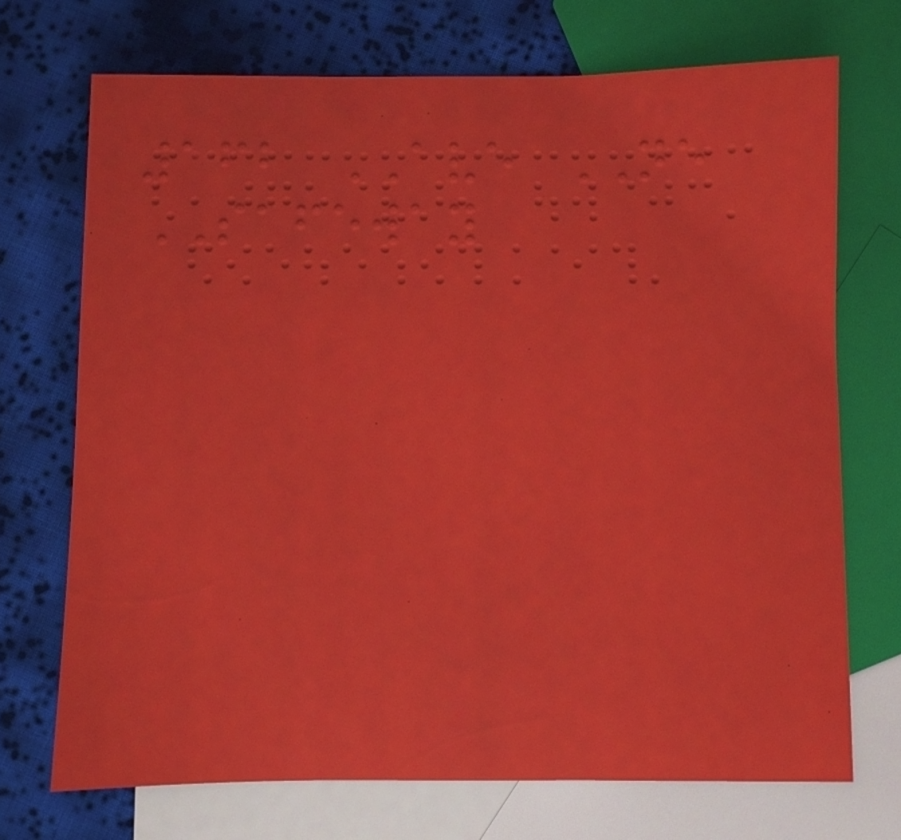162 AVE NE
SAFEWAY
